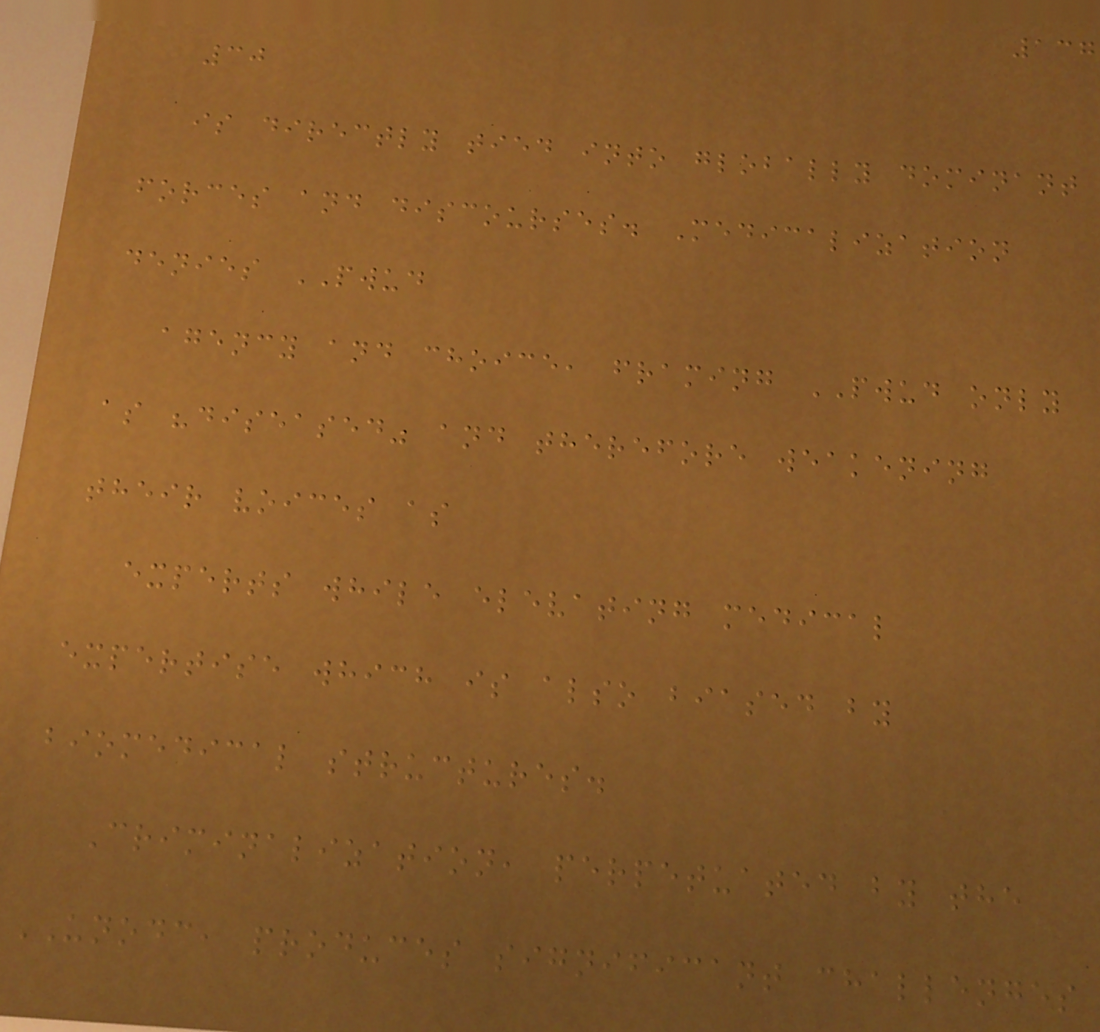137
30
is directly tied into globally dominant
forces and discourses. Medicalization
denies PWUD
agency and choice, framing PWUD only
as "diseased" and therefore weakening
their voices as
experts while elevating medical
expertise which is also biased by
biomedical structures.
Criminalization, perpetuated by the
UNODC, produces significant challenges
